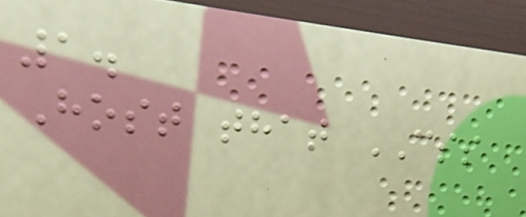1.
Host that CSS
